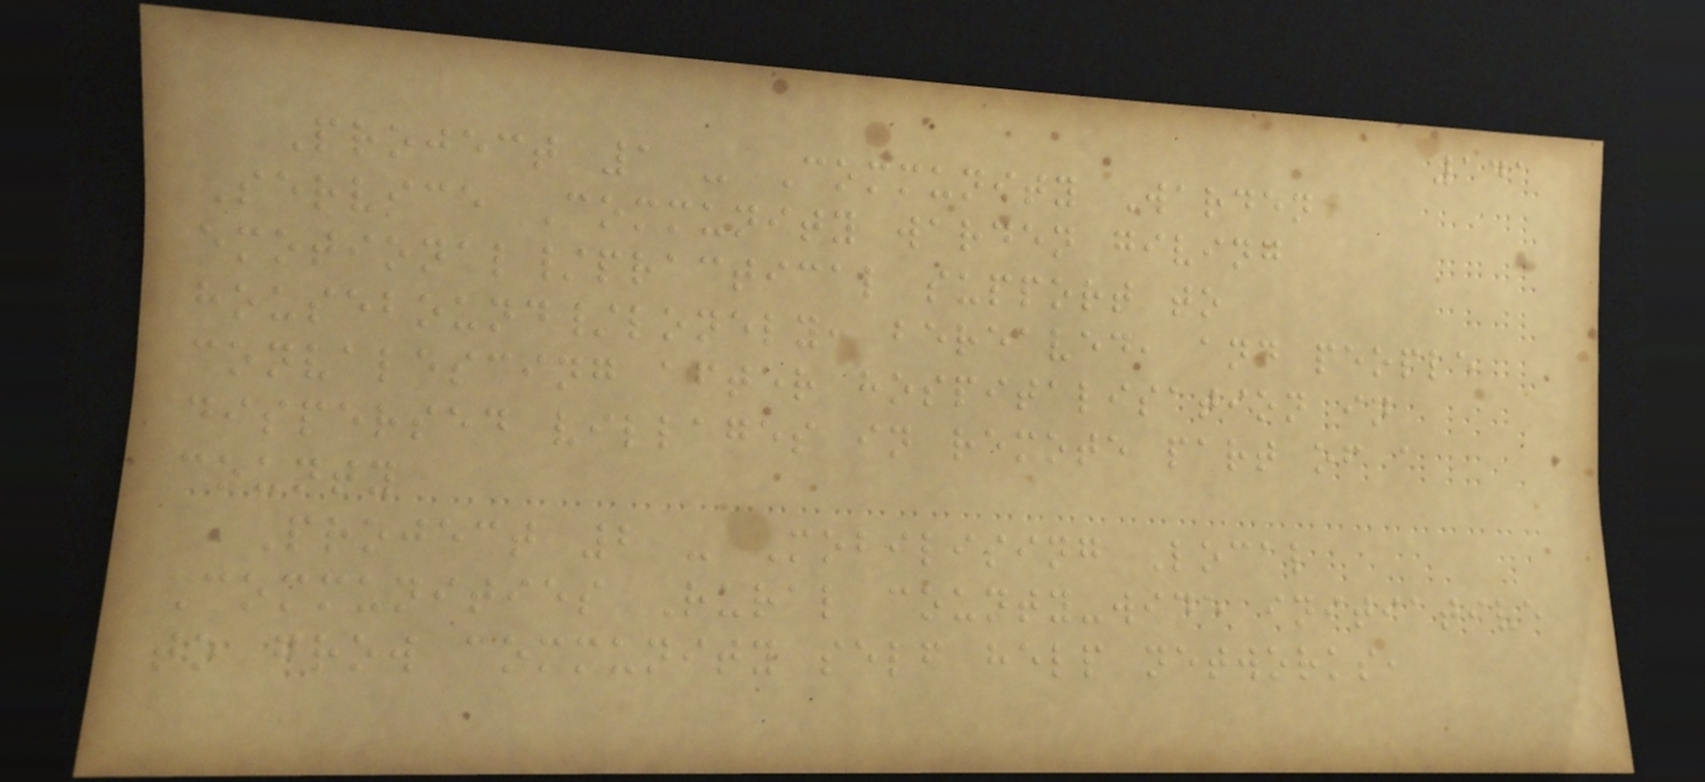141
Project 1 - Community Warden
Service Community warden giving
emotional/practical support to
housebound/lonely, bereaved, and people
convalescing after hospitalisation in
dispersed villages in remote part of a
county
Project 2 - Mobilising Local
Communities Rural county-wide initiative
to grow community self help networks,
